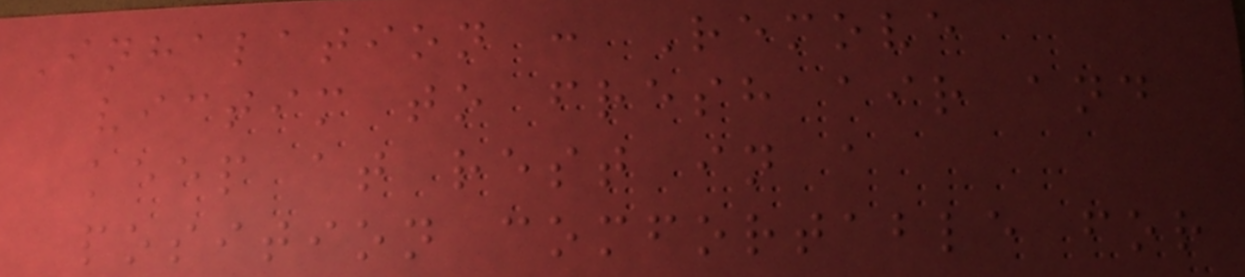Inhalation : Remove
victim to fresh air and
keep at rest in a
position comfortable for
